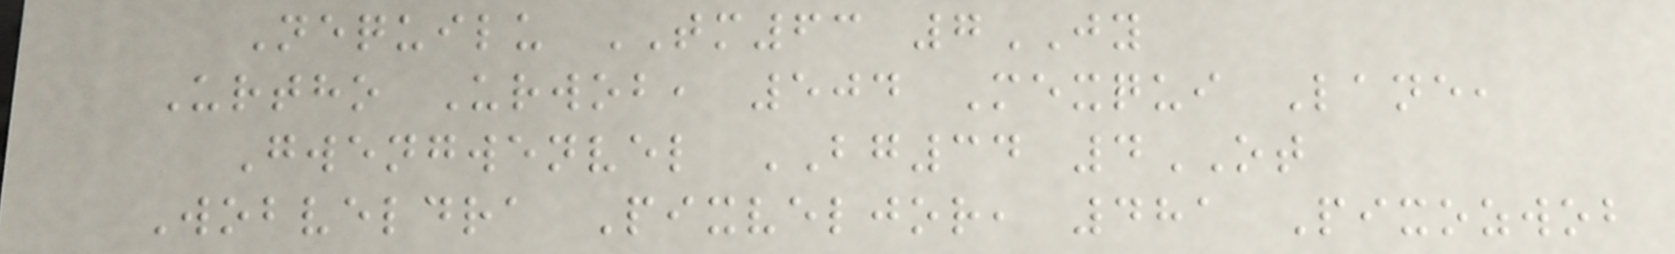Nequilu TM63 7JY
Urtho Urwob, 504 Mexqui Lane,
Gwengwenvel BG34 4OT
Wobveldra Pixveljor, 481 Pixozwob
